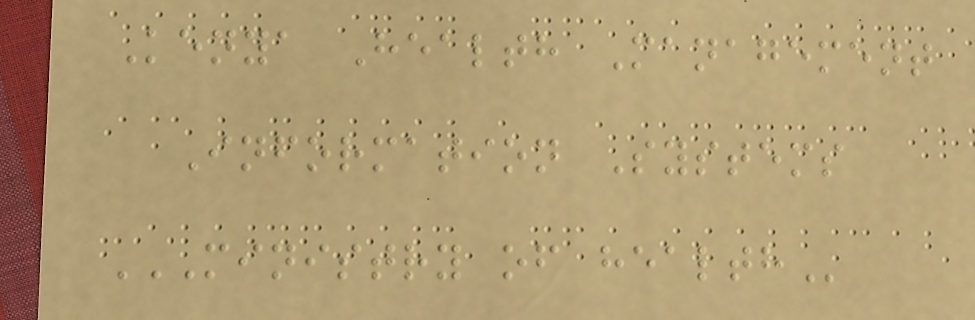Kenya Health Management
Information Systems
MINISTRY OF HEALTH
